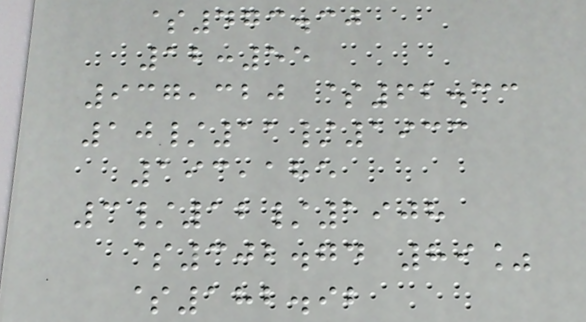$473.30
12:55
937,320 $62.33
10/11/1933
193,185
3/12/1908
$302.74 89%
$182.92
